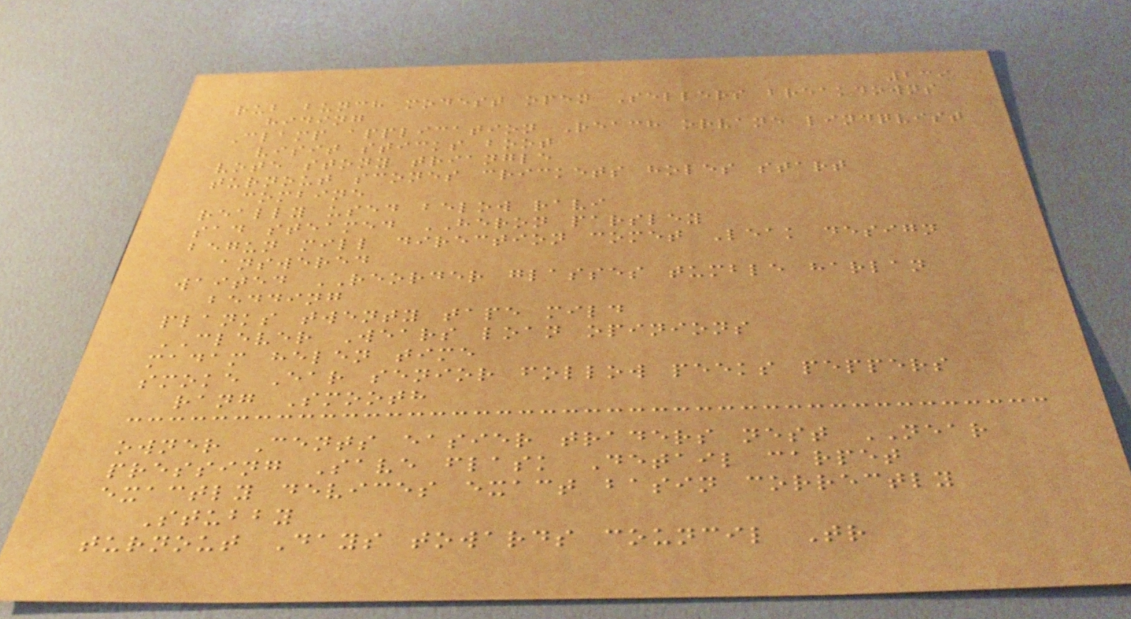239
rub bunch modest open Sellers breakdowns
hiding
Clamp application Reach orvane lindqvist
visit sticks boot
vote stony triangle
turnout scones crickets holes start
combine
really used below ravi
sad steamed HERON parsley
begun mill direction comet Leak design
answered
waited REORDER glasses tumble harlan
bedding
planks twenty tape mild
CLEVER Wears loan opinions
madam helen time
smoke Ear senior follow peeks peppers
rang Smooth
owner Cents easier traders nest NEAR
pressing Save flask Detail carpet
exactly devices exact basin correctly
Stubby
turnout Days towards council Tr
